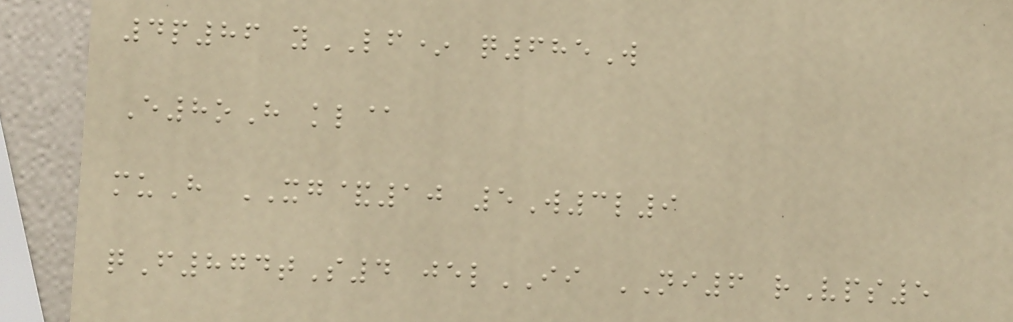4p86 yLF* q685W
E8oH kl@
muH XG&10 5W3l9
qF874tS4 jelII NI6 rVps5
